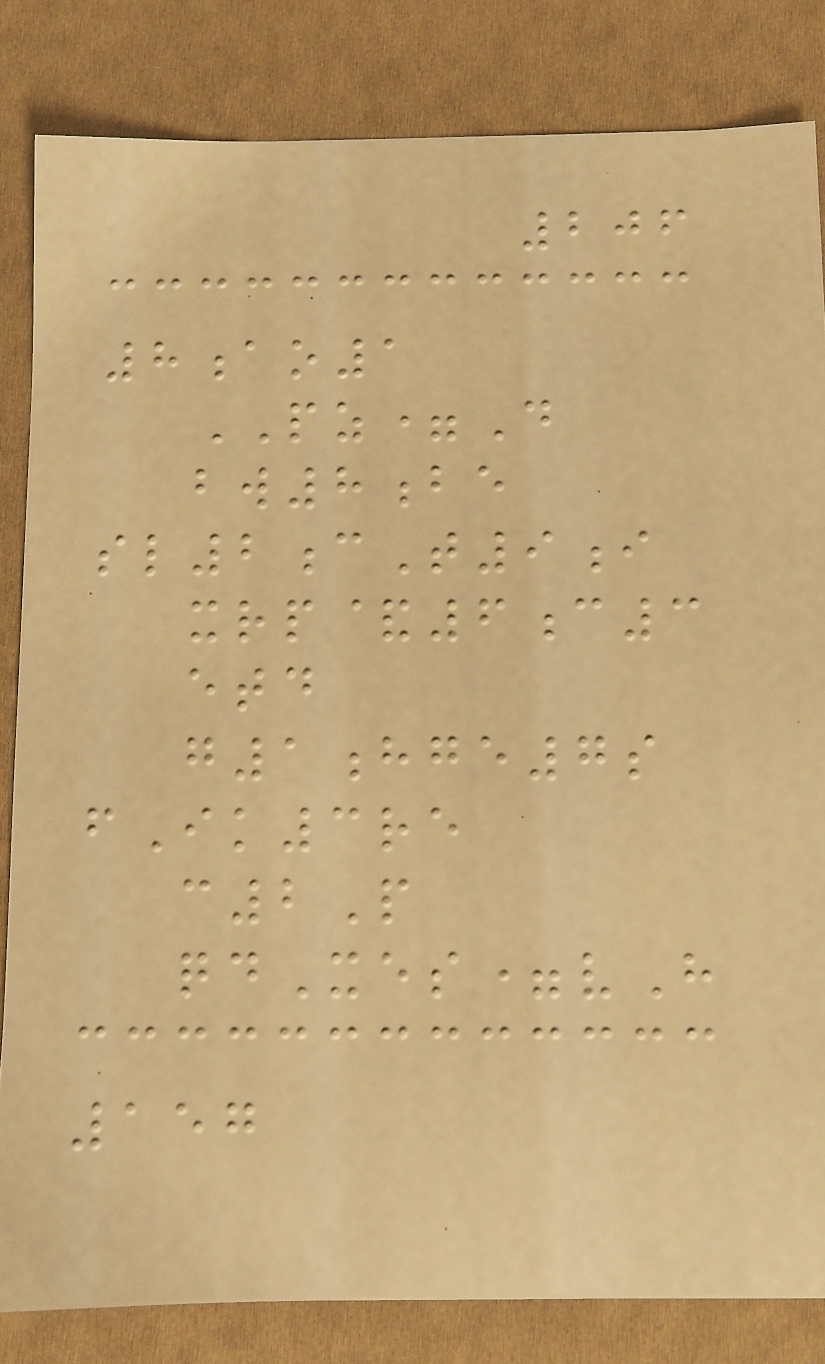206
8ao1
PZ=D
bw8be
sl2cT9i
xrp&6c3
etd
g1hge7s
fIk3re
c2P
qdXes=vH
157
